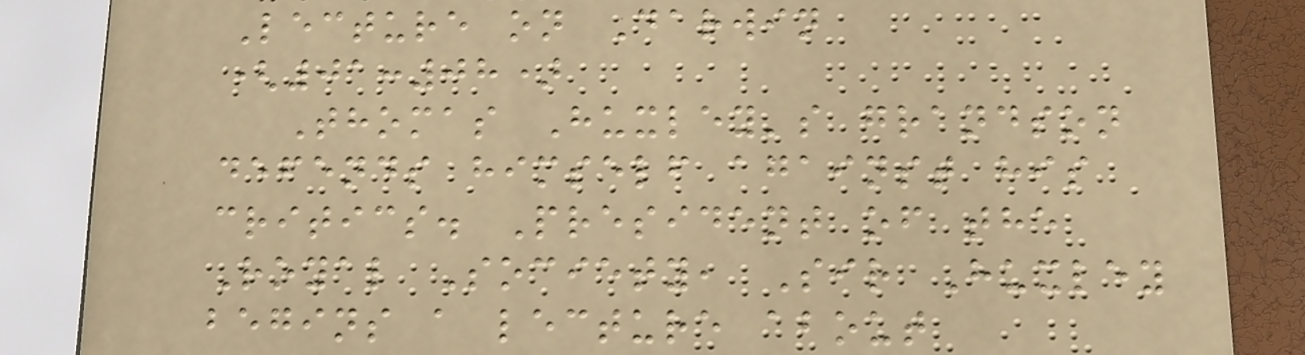Lecture on Darwin
(01:08)
Thomas Huxley's grandson
defends himself against his
critics. President of the
Royal Society, Sir Huxley
begins a lecture about
